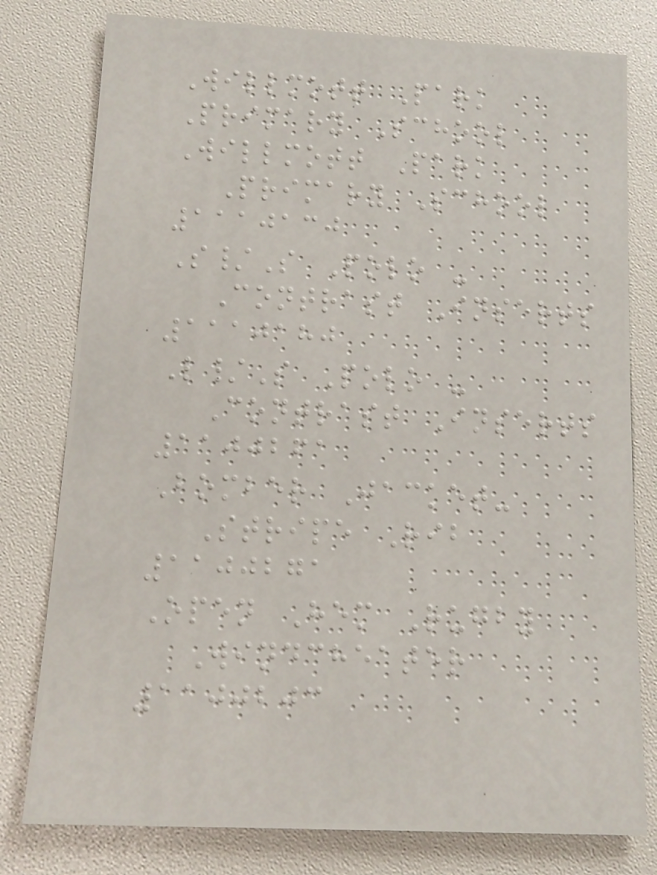Willmott Park
Primary School
Willmott Park
Primary School
1110130
S/S Polo -
Contrast Inserts
1110180
L/S Polo -
Contrast Inserts
1100261
Bomber Jacket-
Stripe Rib
1100271
Open Hem Rugby
Windcheater
1100203
